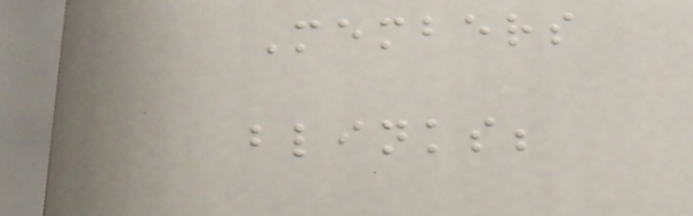Members
blinks;
